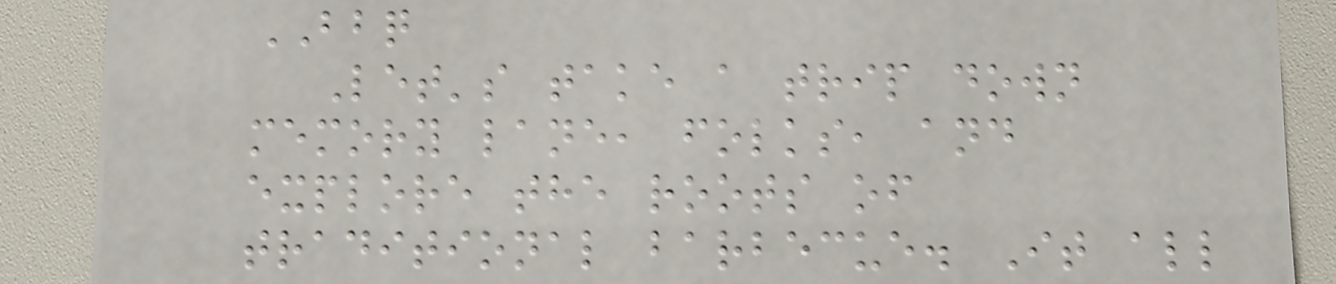BBQ
Let's take a trip down
memory lane, folks, and
explore the roots of
traditional barbecue. It all
